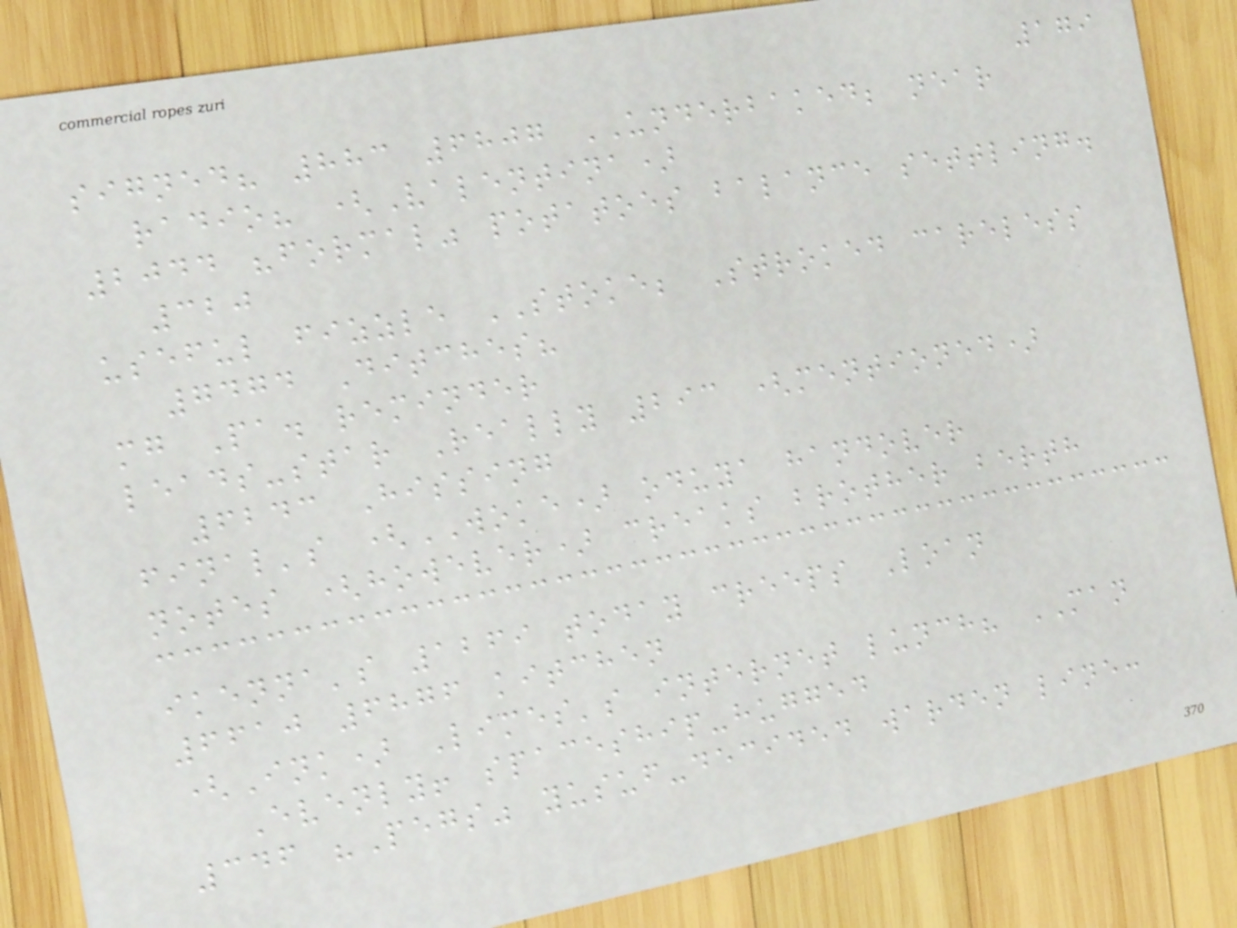179
signed? 883 6807 UNDERBAKED; near
radio? (Valentina)
2044 "formal" potatoes balance settling.
320
useful fizzle STOKE; Stroked careless
7474 Ditches?
mg Pa. reminder
leads-star Really 293 (mentioned)
6243 Hissing
final's (WOKE) oduya handover
notes (however) creaks brother berth
ikenna's 1269 today creeps Loan
6610 6876 kitchen
(Ink) Limes's internet lunch? MAN
Evenly! spaceship-hugged
346 "Pegs" yusuf-decided warden line:
